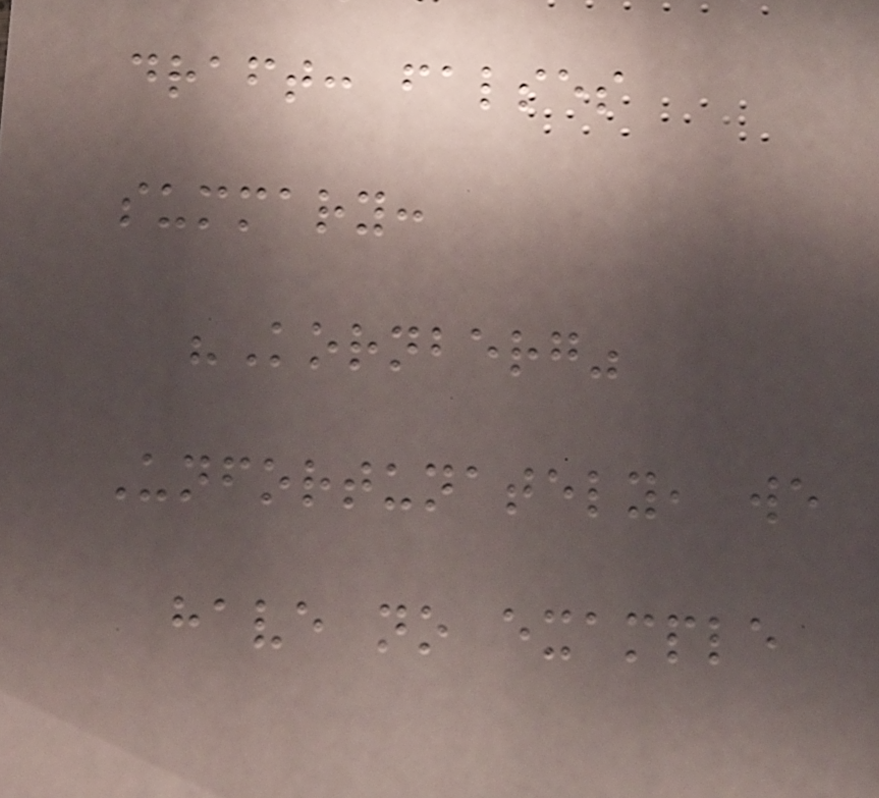draft: falses
summary:
"Kornberg"
Unfortunately, we
have no example
